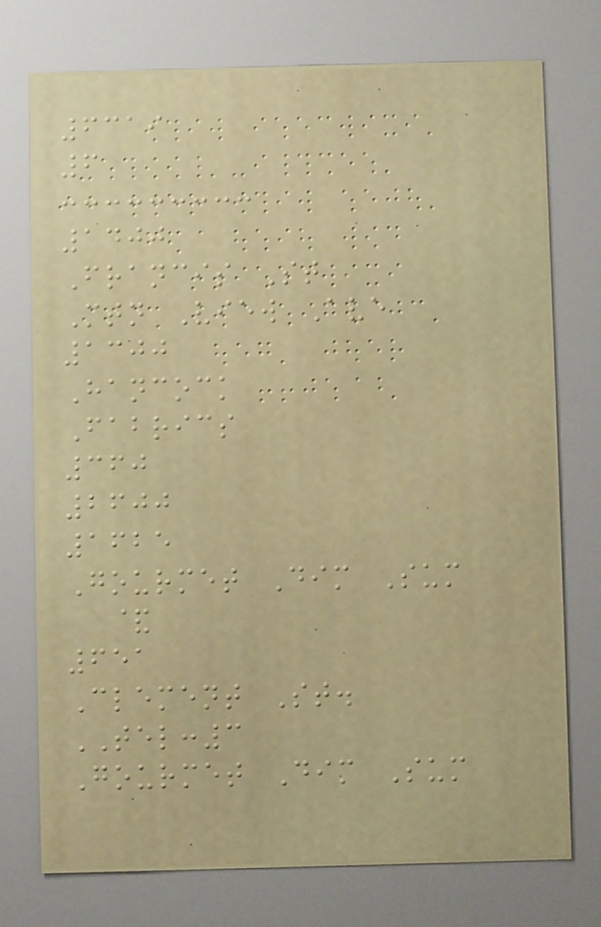6319
6
1400
Francis St
Mtn View Ave
1300
Hancock
Fabrics
360
2600
1625
Gourmet Dim Sum
&
651
Clement St.
TEL:3
Gourmet Dim Sum
